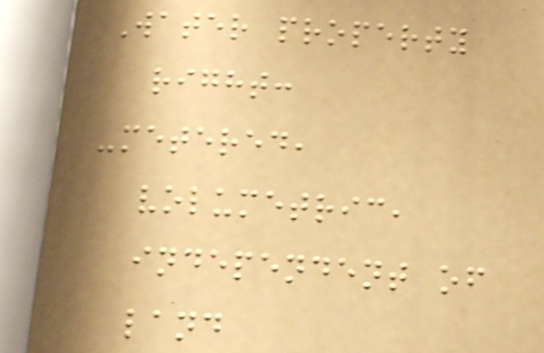Water property
right:
-metered,
volumetric,
independent of
land
